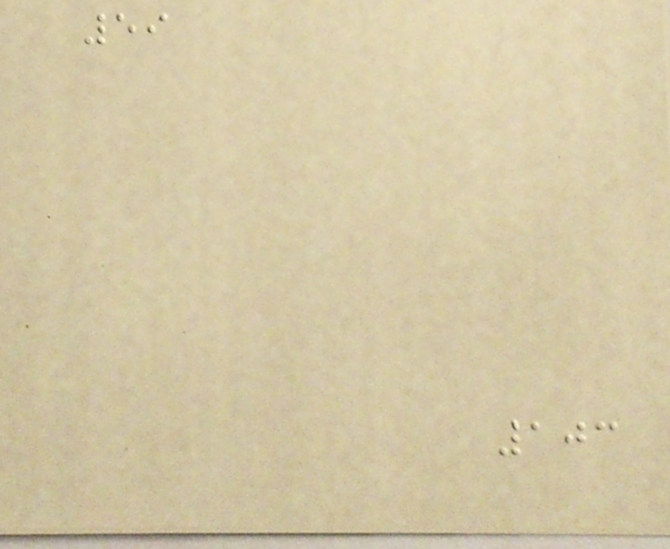59
103
